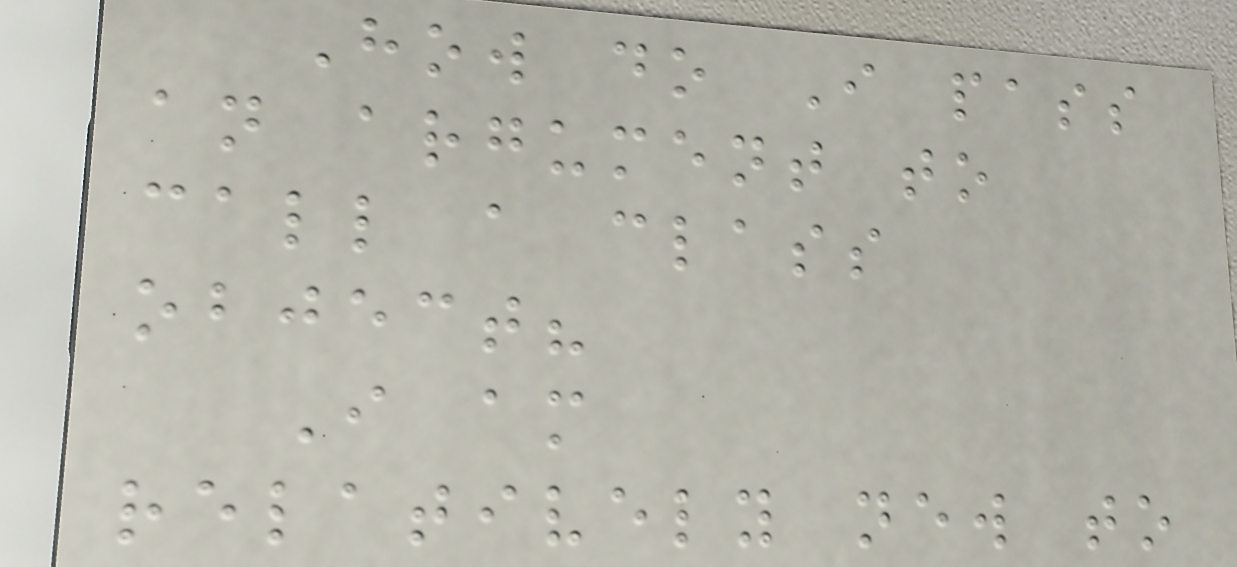How do I pass
an argument to
call a class
object?
I am
relatively new to
